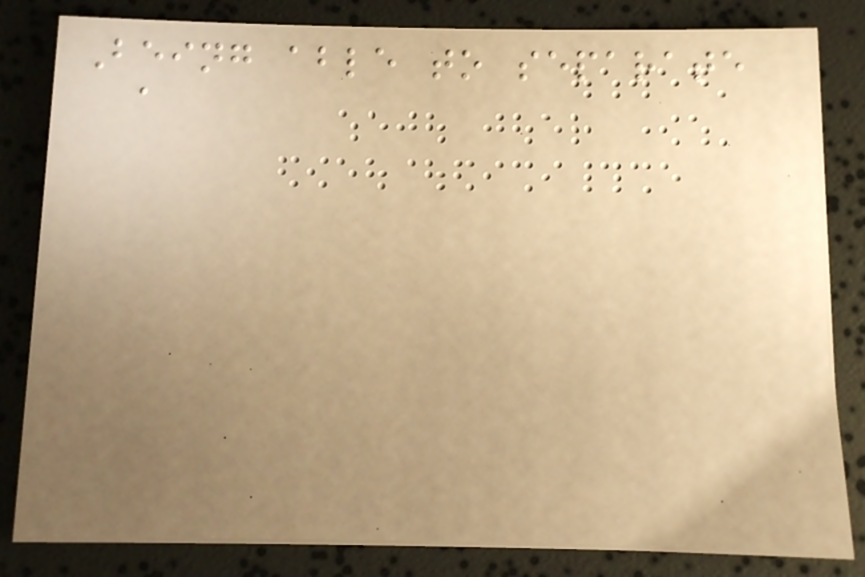Being able to separate
a
